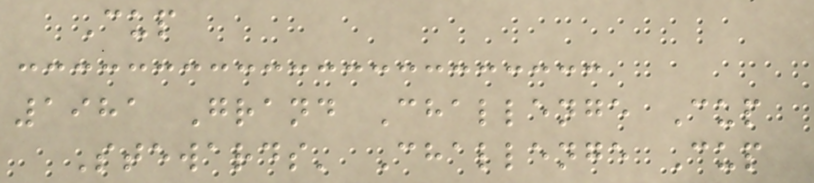Cup
1981 Grand Challenge Cup
Stewards' Challenge Cup
